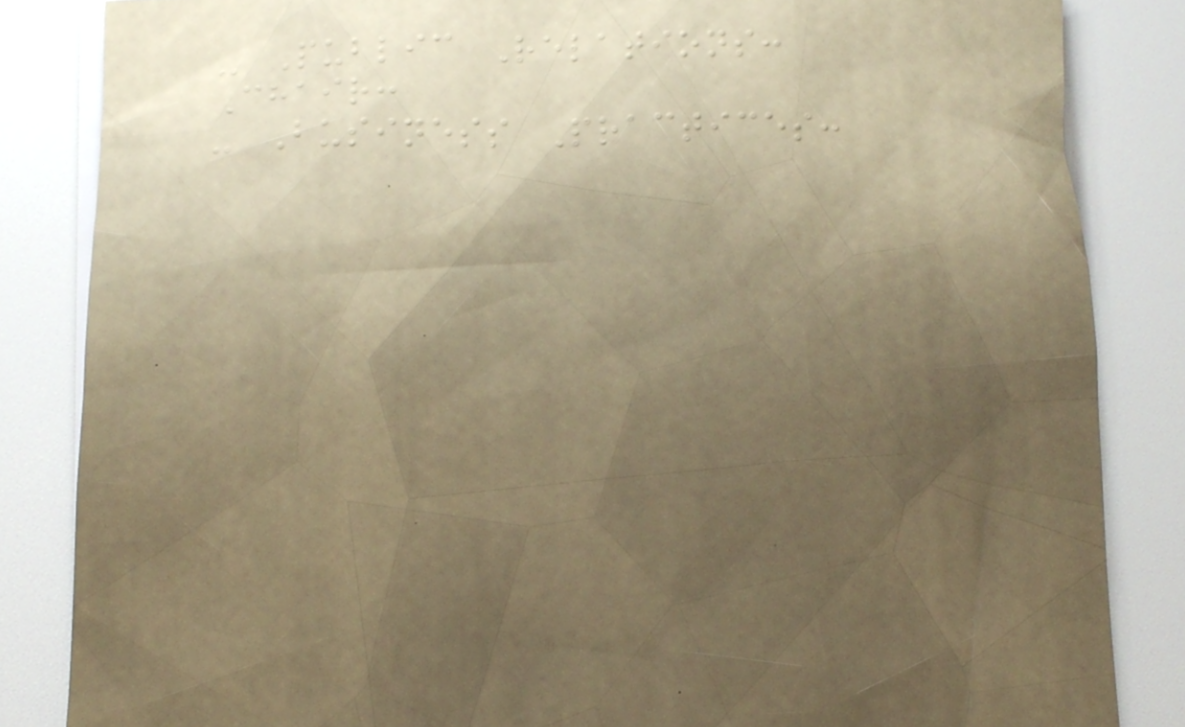- Public Relations:
Chair:
- Business Practices:
